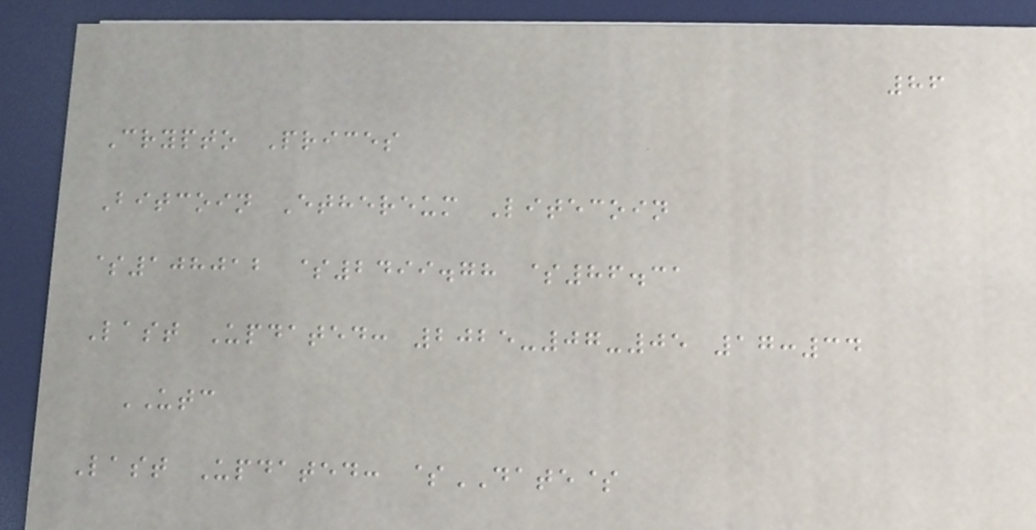86
Crypto Prices
Bitcoin Ethereum Litecoin
$108012 $2499.78 $86.31
Last Updated: 2025-07-05 17:34
UTC
Last Updated: $DATE$
